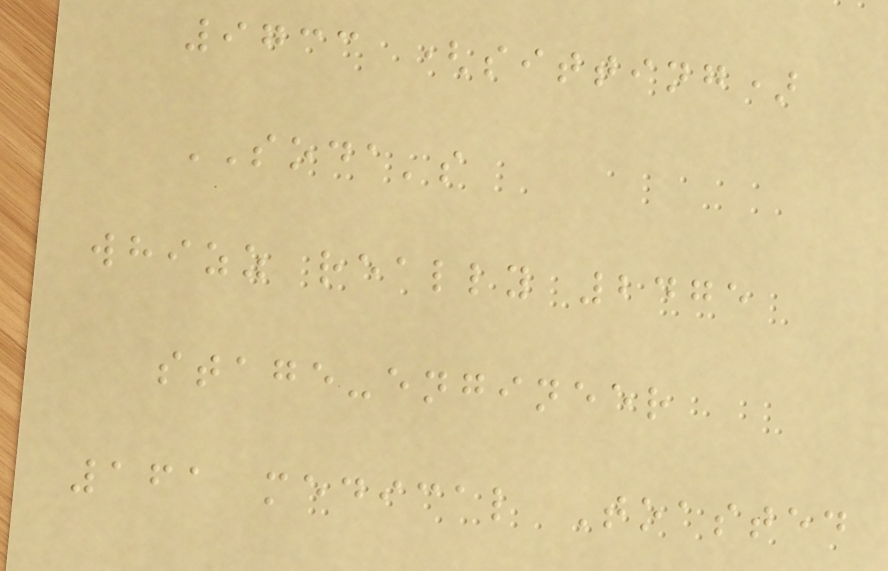9733 (sitting)
SODA's
whizz really 2475
stage-engineer
161 medical Toasted
